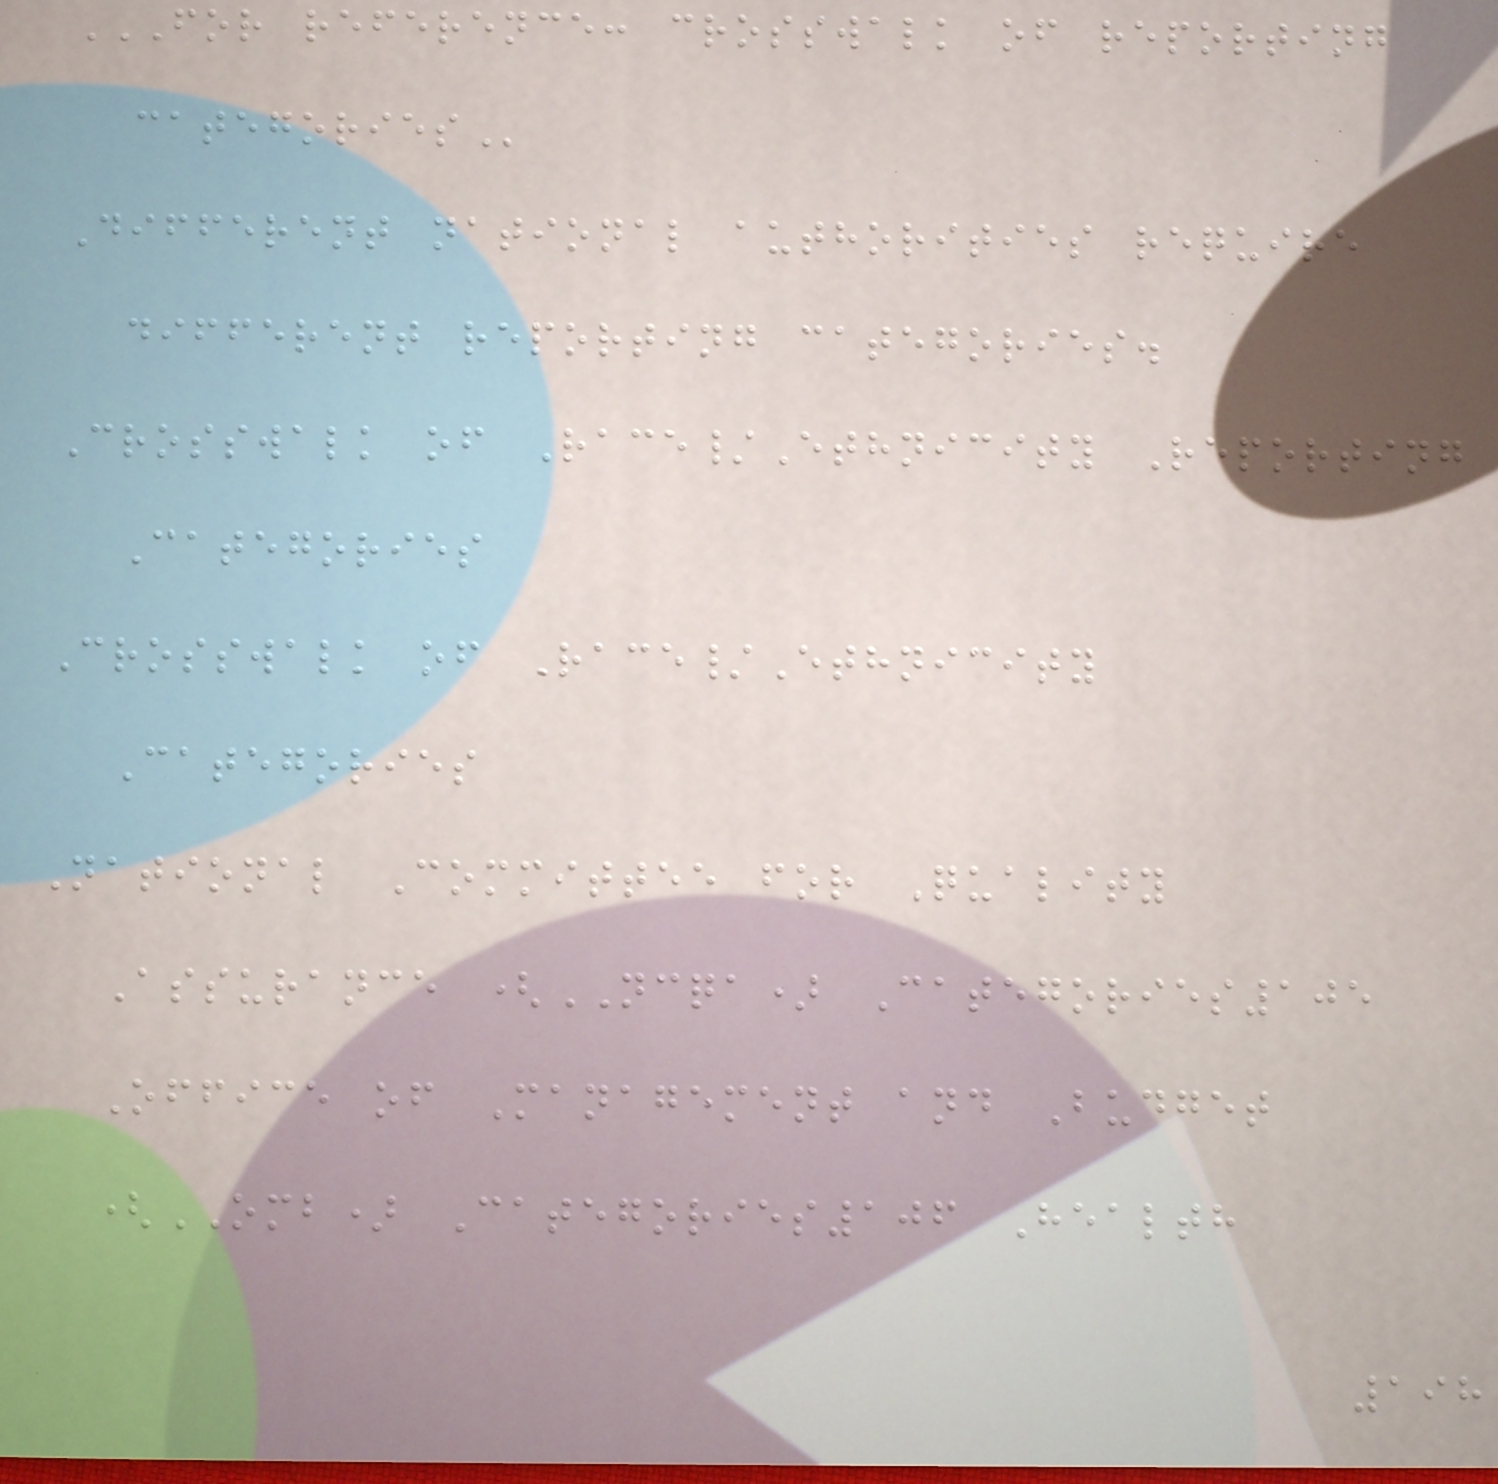FOR REFERENCE: CROSSWALK OF REPORTING
CATEGORIES
Different national authorities require
different reporting categories.
Crosswalk of Race/Ethnicity Reporting
Categories
Crosswalk of Race/Ethnicity
Categories
National Committee for Quality
Assurance (NCQA) Categories105
Office of Management and Budget
(OMB) Categories106 Health
198
